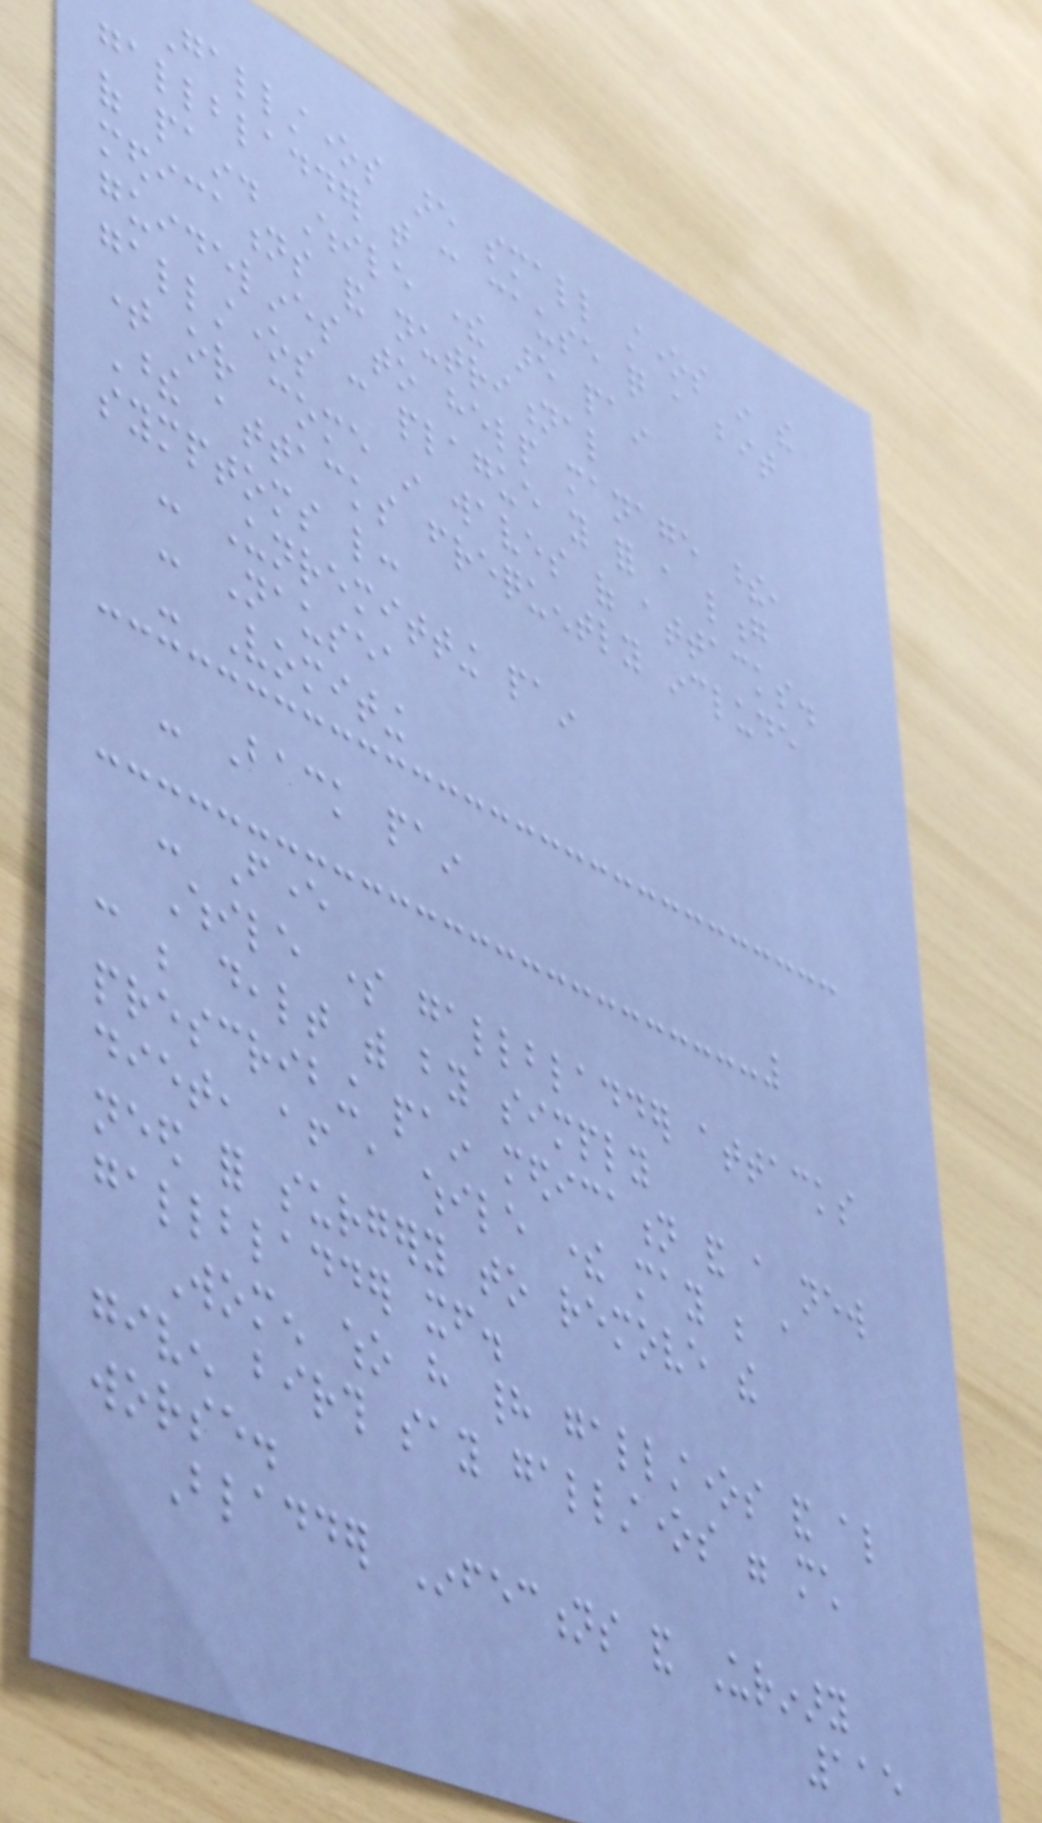Gallstones are small stones in the
gallbladder that can cause quite a bit
of pain. While there are pain
medications and nutritional
guidelines to help manage these,
gallstones can plague you for a long
time or come in waves of attacks.
These attacks frequently include
symptoms like:
- Unremitting pain
- Nausea
- Vomiting
- Back pain
- Fever
While some gallbladder attacks
can be dealt with by simply
prescribing pain medication and a new
diet, after a while there may be a
need for surgery to remove the
gallbladder itself.
Women who have had gallstones and also
given birth say gallstones were much
worse.
Bladder Infections and Urinary
115
